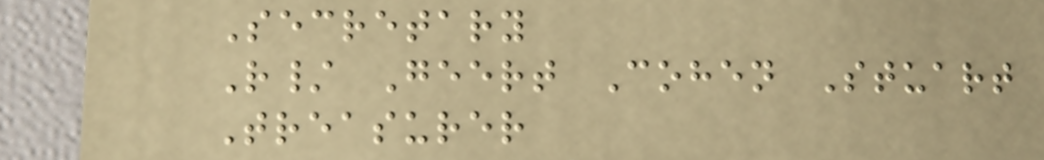Secretary
R/ Geert Cohen Stuart
Treasurer
